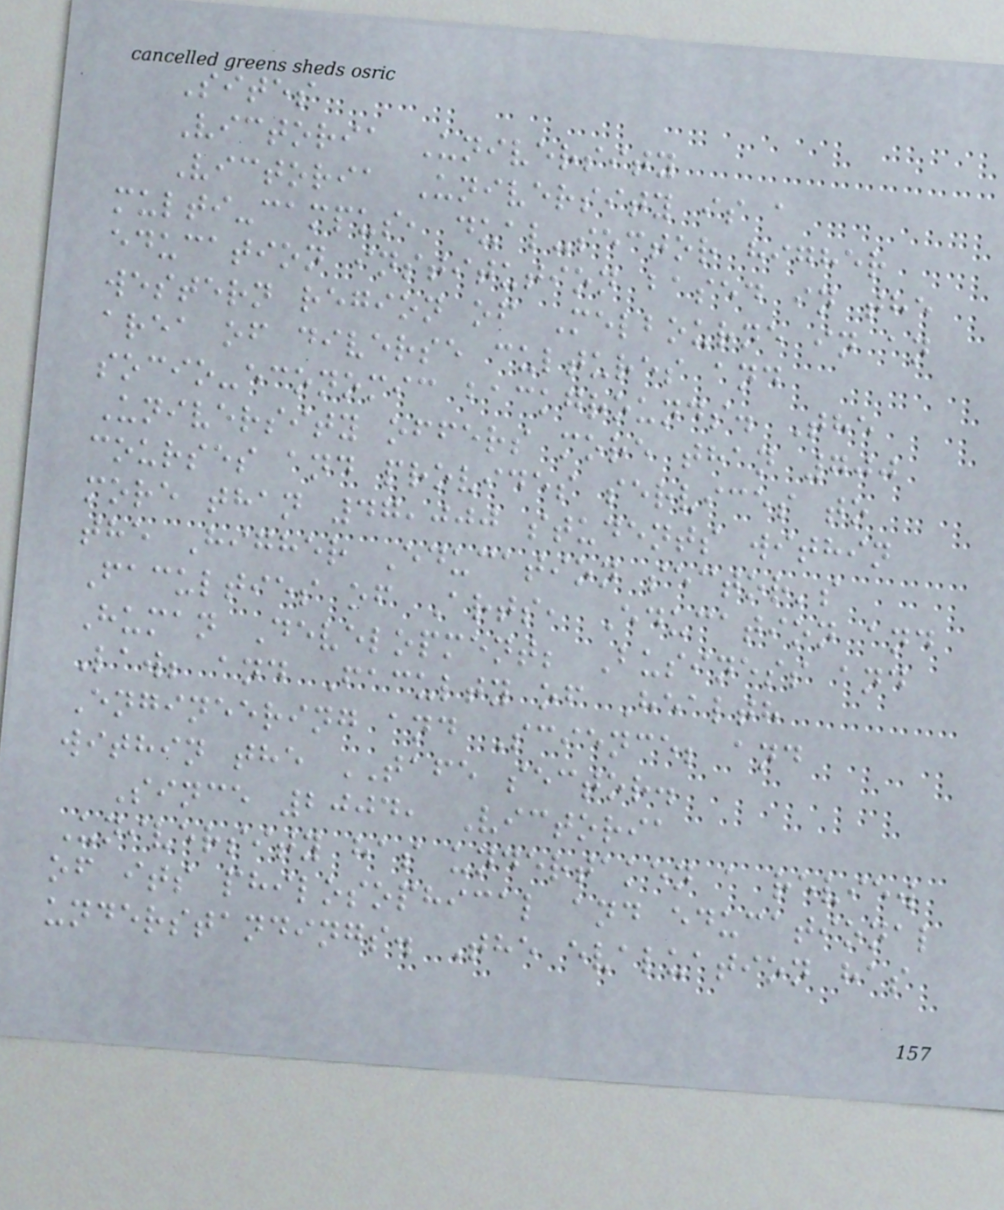Sites
Victoria University
Victoria University is a
multi-campus, dual-sector higher
education institution based in the
western region of Melbourne in an
area of diverse cultures and
socio-economic backgrounds. The
University offers more than 700
courses and provides services to
more than 47,000 students within
the Higher Education sector's
Faculties of Arts, Education and
Human Development; Business and
Law; and Faculty of Health
Engineering and Science; and
within the TAFE sector.
Since 2004, Victoria
University has undertaken a review
of its philosophical and educational
understandings. The evaluation has
